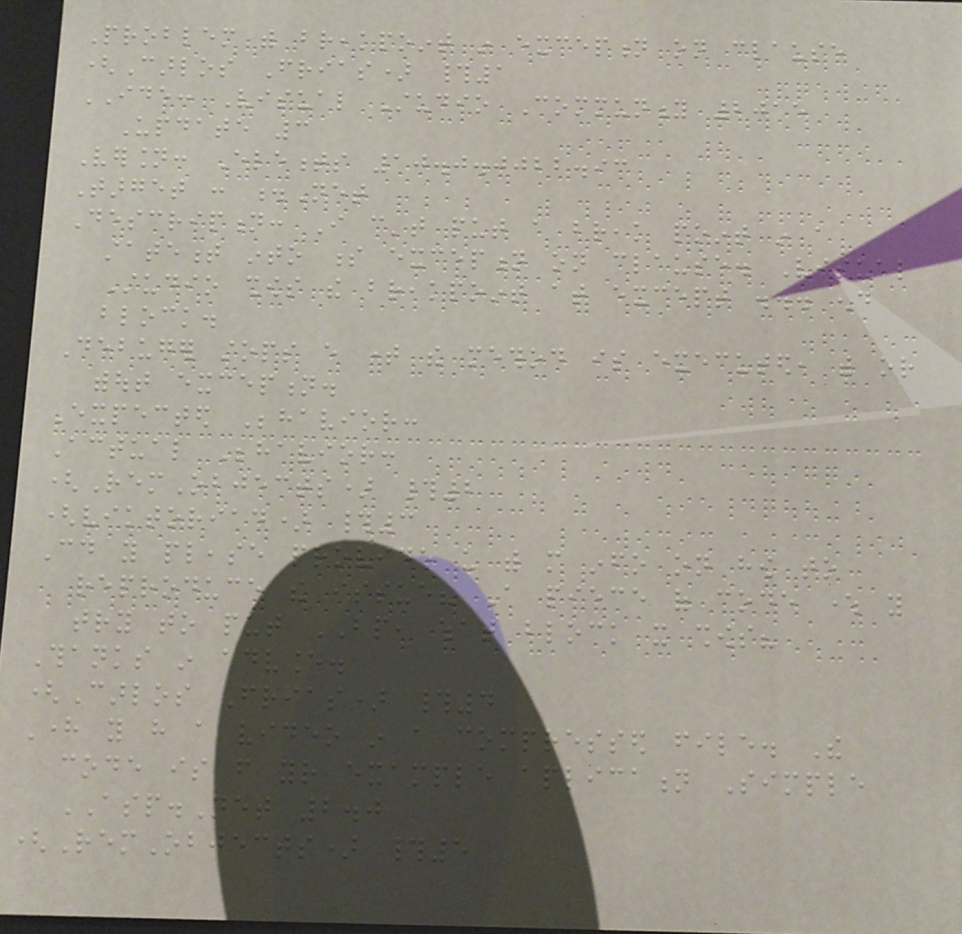Problem with breakpoint in exception on clause
(Carlos Frias) #1
IDE: Visual Studio Community 2015
Update 3
Version: Elements 10.0.0022.93
Target : .Net
Description: I can't put a break point in a
statement into s exception on clause. Visual
Studio shows the breakpoint at except ... end
block.
Debuger stops every time the method is executed, with or
without exception.
Expected Behavior:
Actual Behavior:
(RemObjects) #2
(viktoriad) #3
Could you please provide us with more info on how to
reproduce the issue? A piece of code where you
try to put BP, what block it shows?
Thanks in advance.
(Carlos Frias) #4
Here you have a video in a compressed file. The
code is from your example aplication Simple
ASP.Net 2.0
(RemObjects) #5
